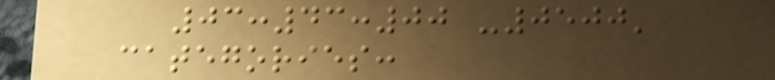03:43:00 -0500'
categories:
